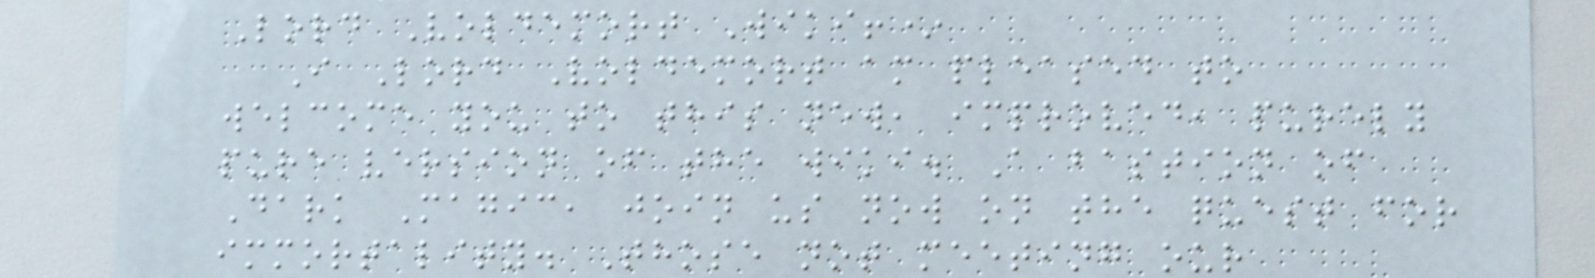Lord Voldemort Wiki!*
I Lord Voldemort am pleased to
welcome you to this new, improved, purely
pure version of the wiki. A bastion of
Dark Magic, join us now on the quest for
immortality. Those not meeting our
